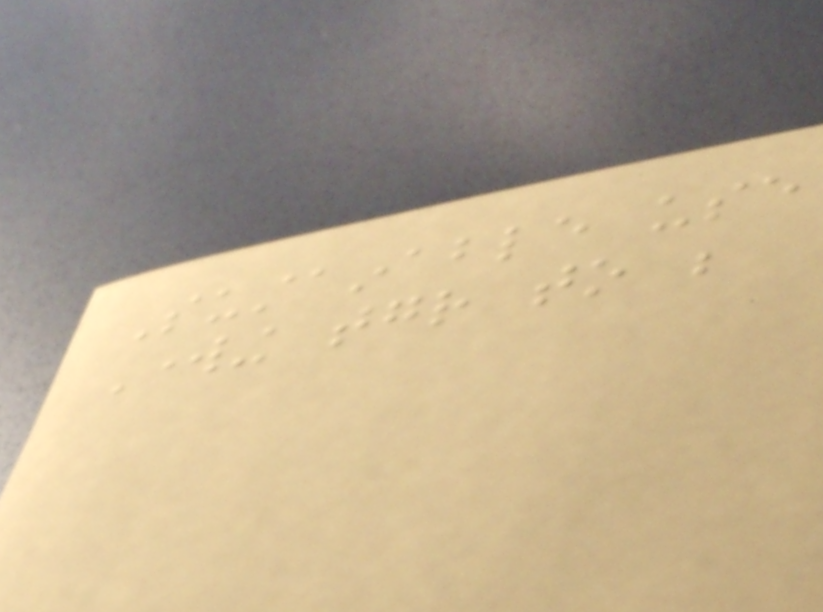Sustainable use
Working together to be
